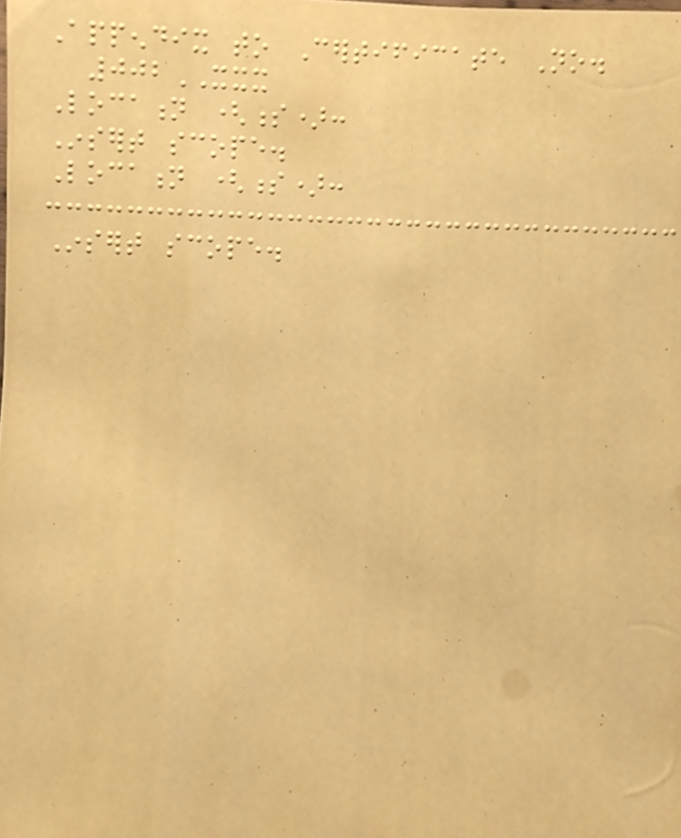Appendix to Certificate No.
002XXX
Location (s):
Insert scope.
Location (s):
Insert scope.
